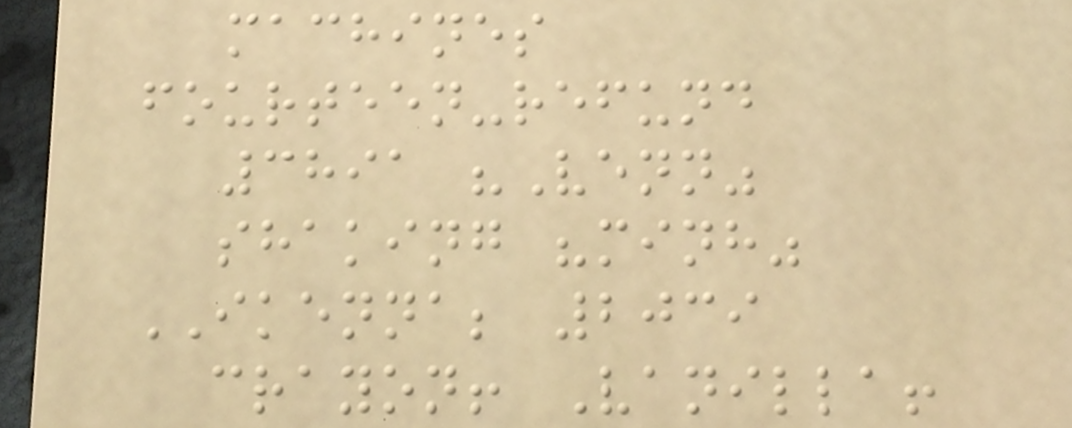machines
fourteen-refund
3891 "Venn"
shaking "minh"
IKENNA; 2039
crayon! Vanilla!
